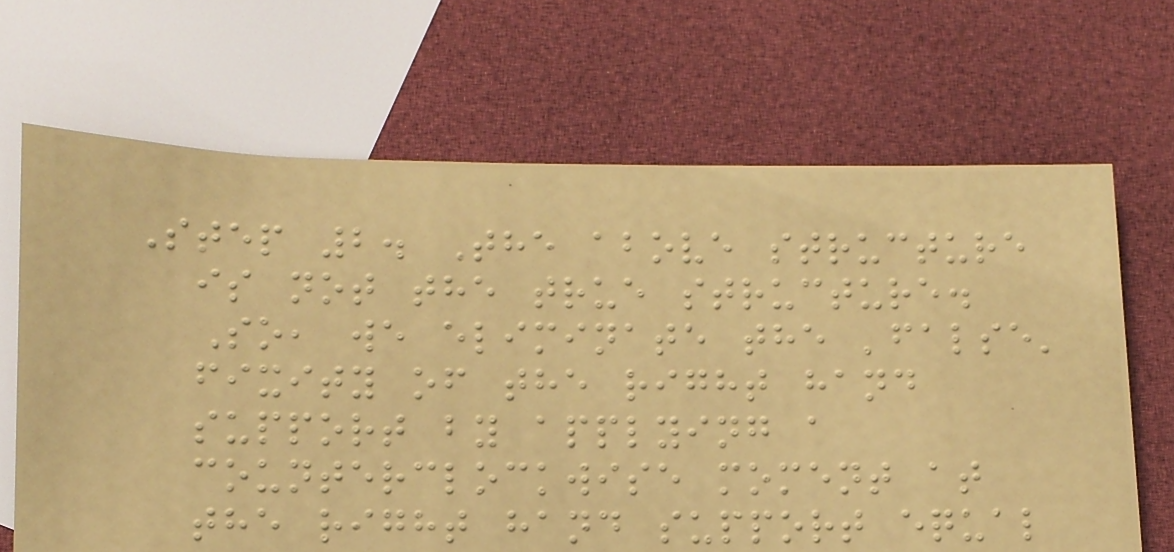Step 2. The above structure
is not the true structure.
So, we eliminate the 'false'
fixity of the right hand
support by applying a
counterclockwise moment at
the right hand support equal
